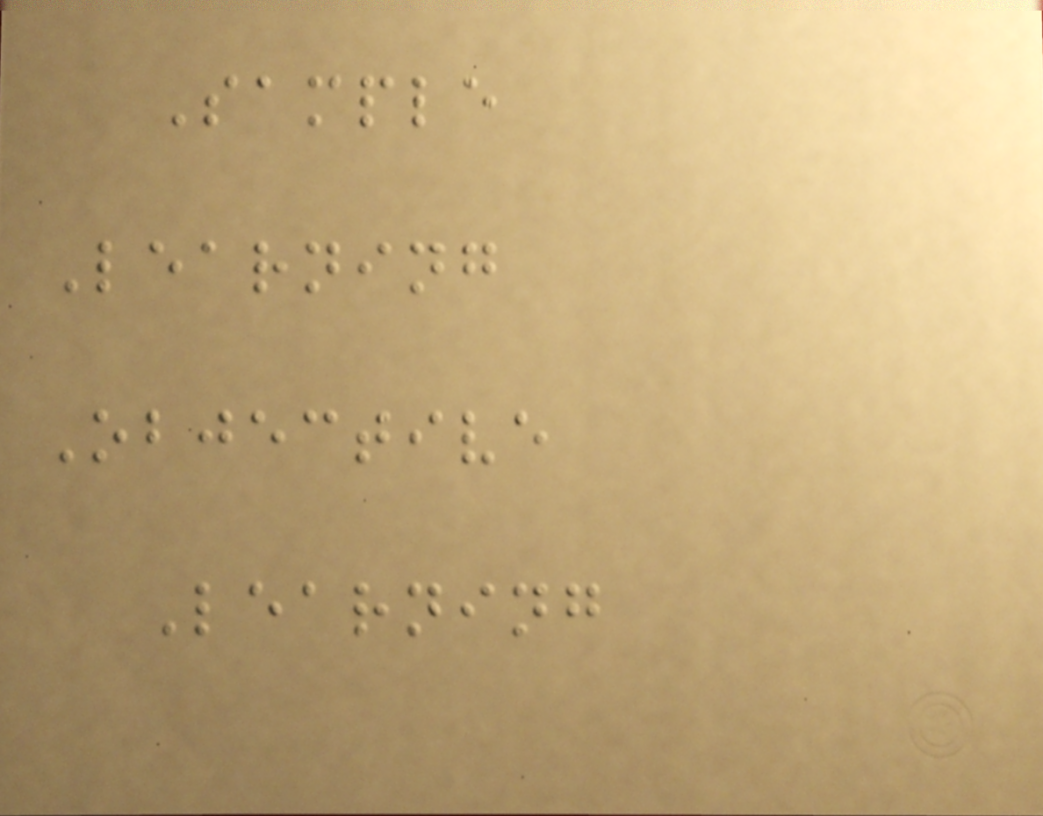Sample
Learning
Objective
Learning
